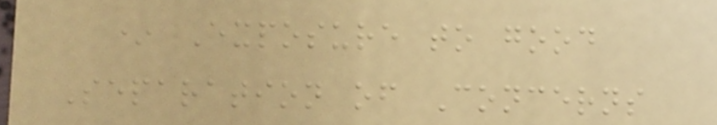* Exposure to good
Separation of Concerns
